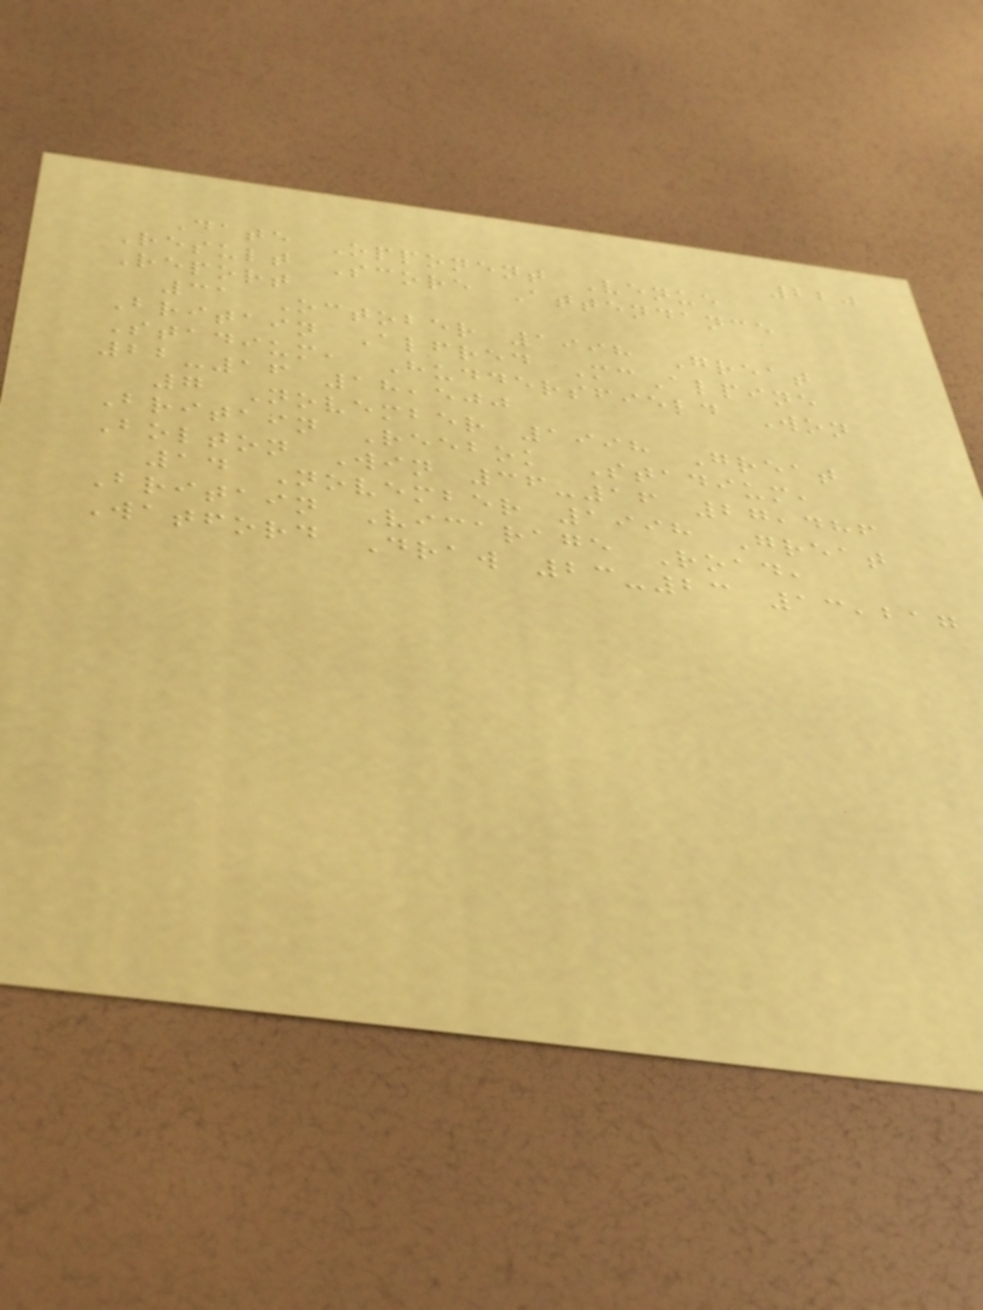220
Date Opponent Venue
Result Score Attendance
Report
31 October 1998 Great
Britain Alfred McAlpine
Stadium, Huddersfield Won
22-16 18,500
7 November 1998 Great
Britain Reebok Stadium,
Bolton Win 36-16 27,486
14 November 1998 Great
Britain Vicarage Road,
Watford Draw 23-23 13,217
